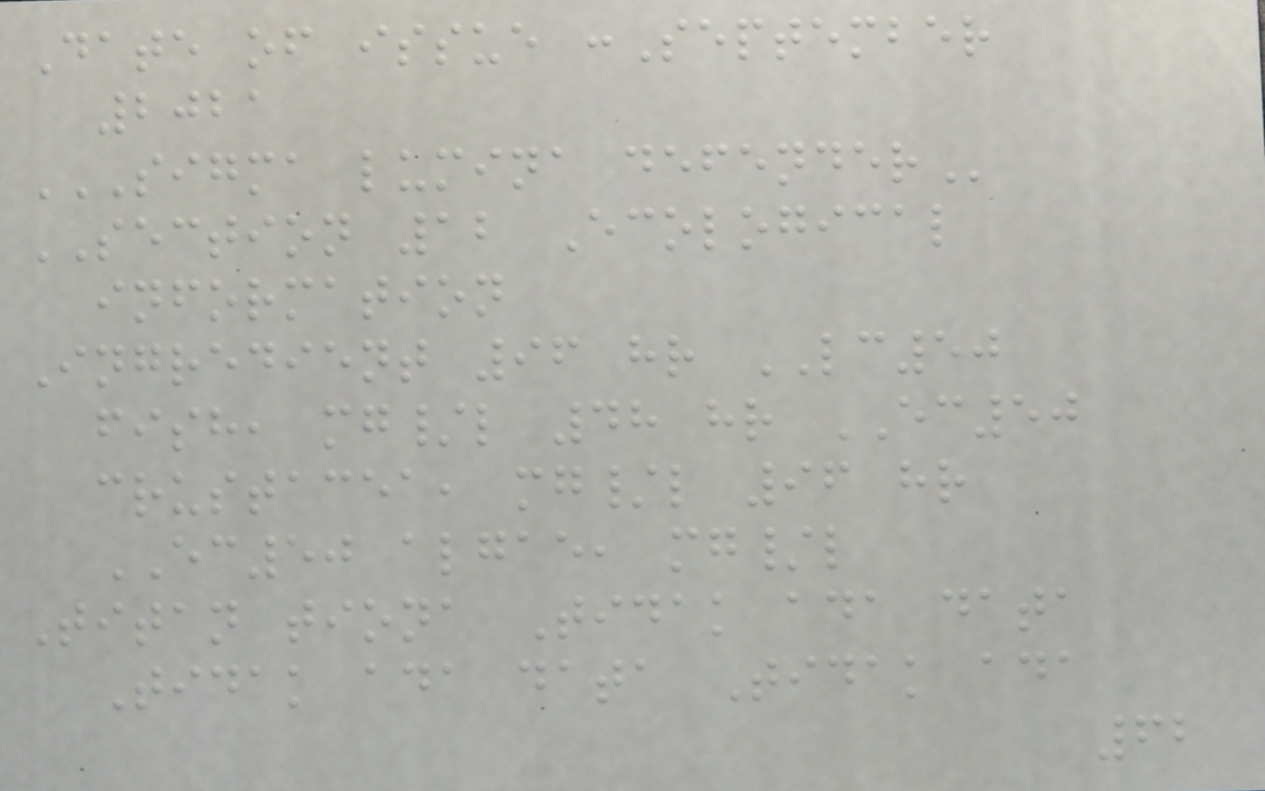Date of issue :September
2021
SIGMA LUMINA DEFENDER
SECTION 12 Ecological
information
Ingredient 96 hr LC50
fish, mg/l 48 hr EC50
crustacea, mg/l 96 hr
EC50 algae, mg/l
Titan tiona Tidak ada data
Tidak ada data Tidak ada
62
